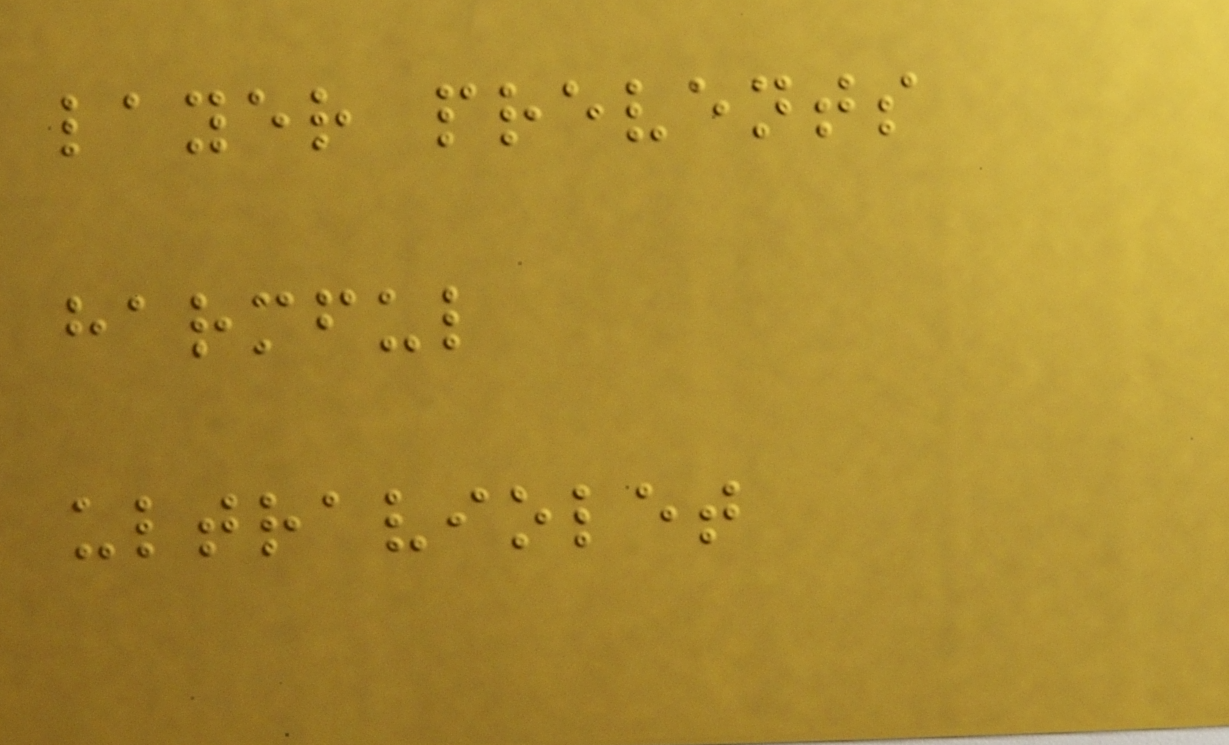layer prevents
harmful
ultraviolet
